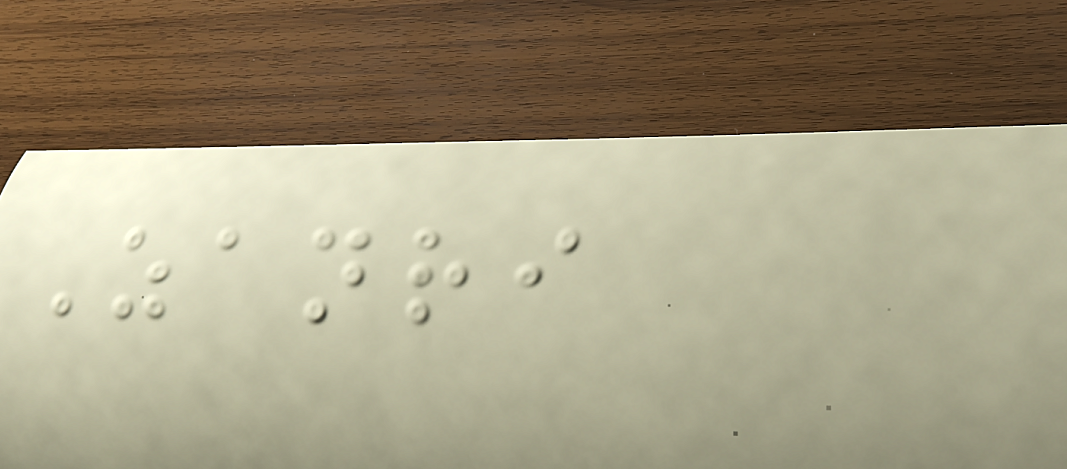Zanri
